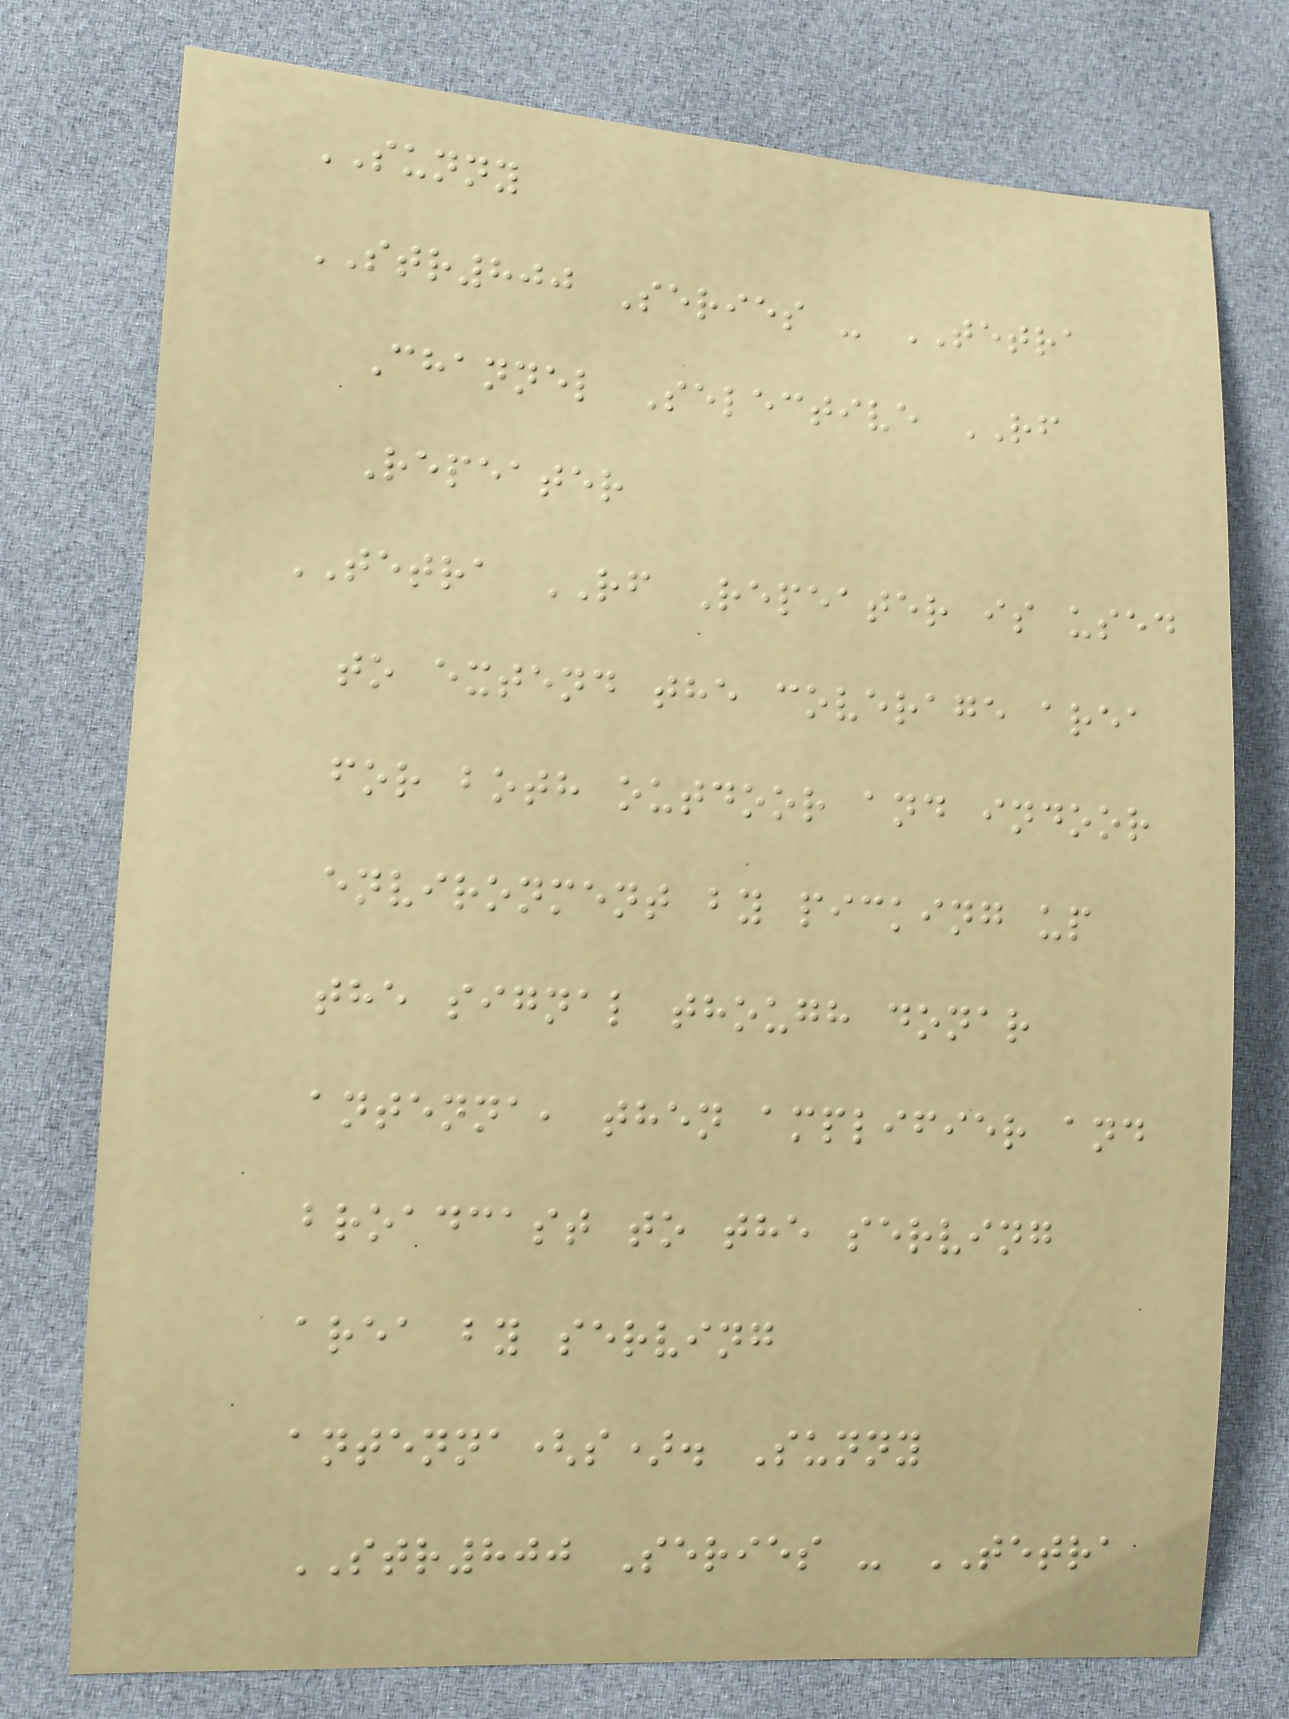SUNNY
STR800 Series - TETRA
Channel Selective RF
Repeater
TETRA RF Repeater is used
to extend the coverage area
for both outdoor and indoor
environment by picking up
the signal though donar
antenna, then amplifier and
broadcast to the serving
area by serving
antenna(s). Sunny
STR800 Series - TETRA
